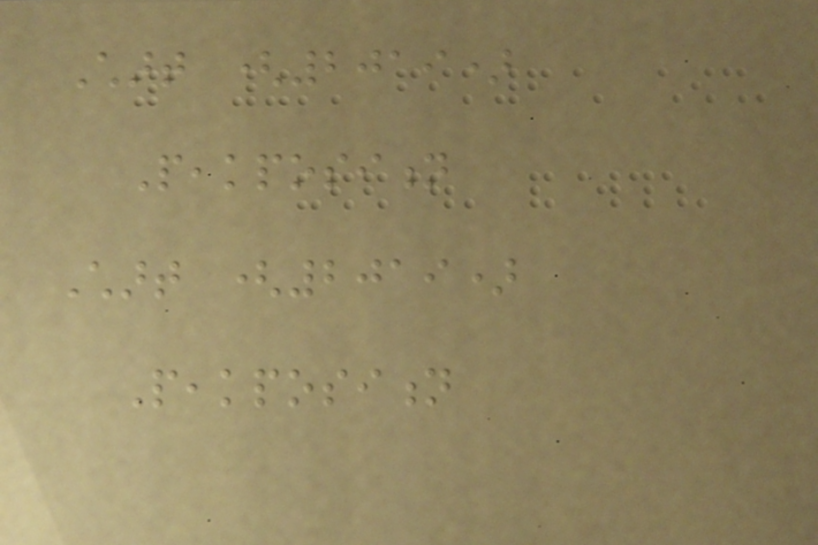Chart (2019)
Peakposition
Chart (2019)
Peakposition
